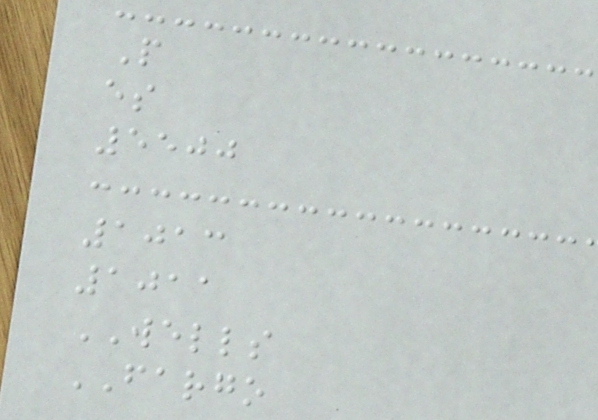P
es
5500
1013
1011
WELLS
FARGO
